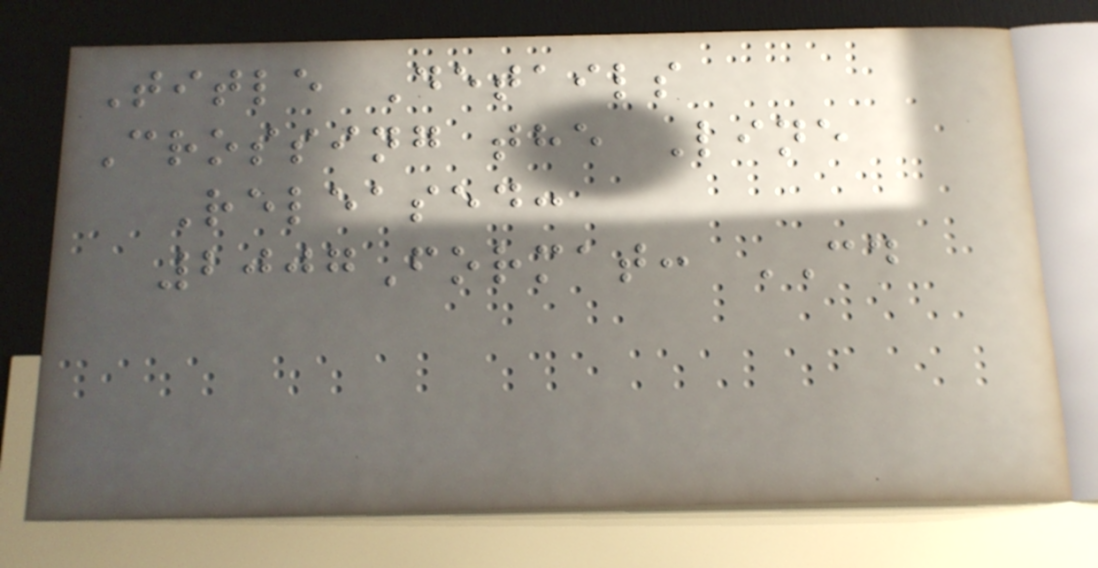Title Details
Crossing the Line
Released:
2007Format: CD
